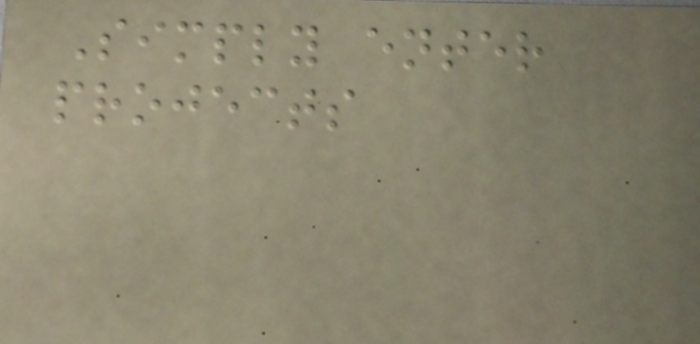Simply enter
projects
